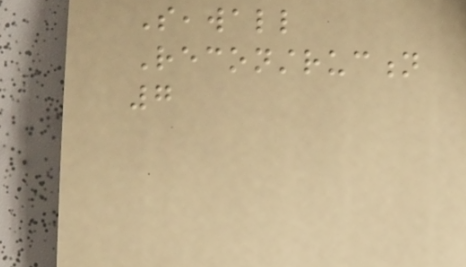Seawall
Reconstruction
7
